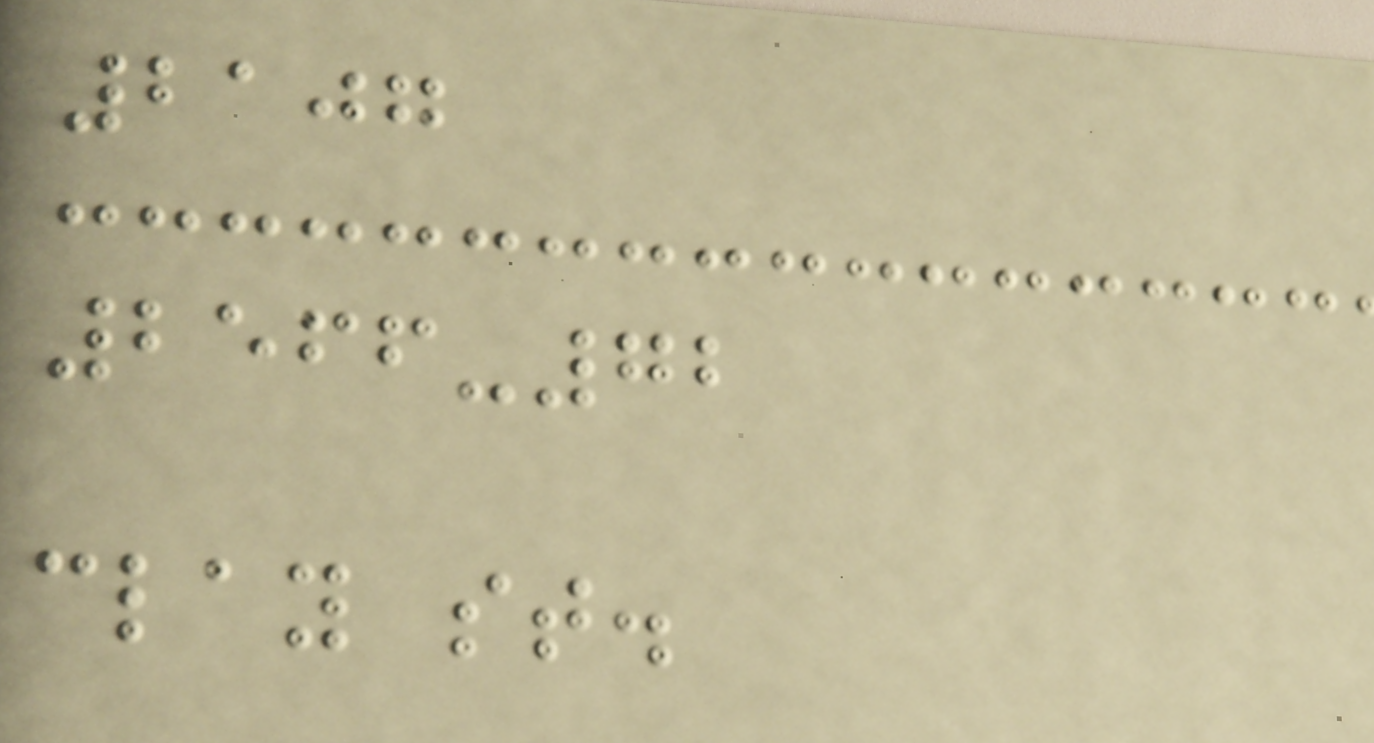2107
2566-72
clay st.
